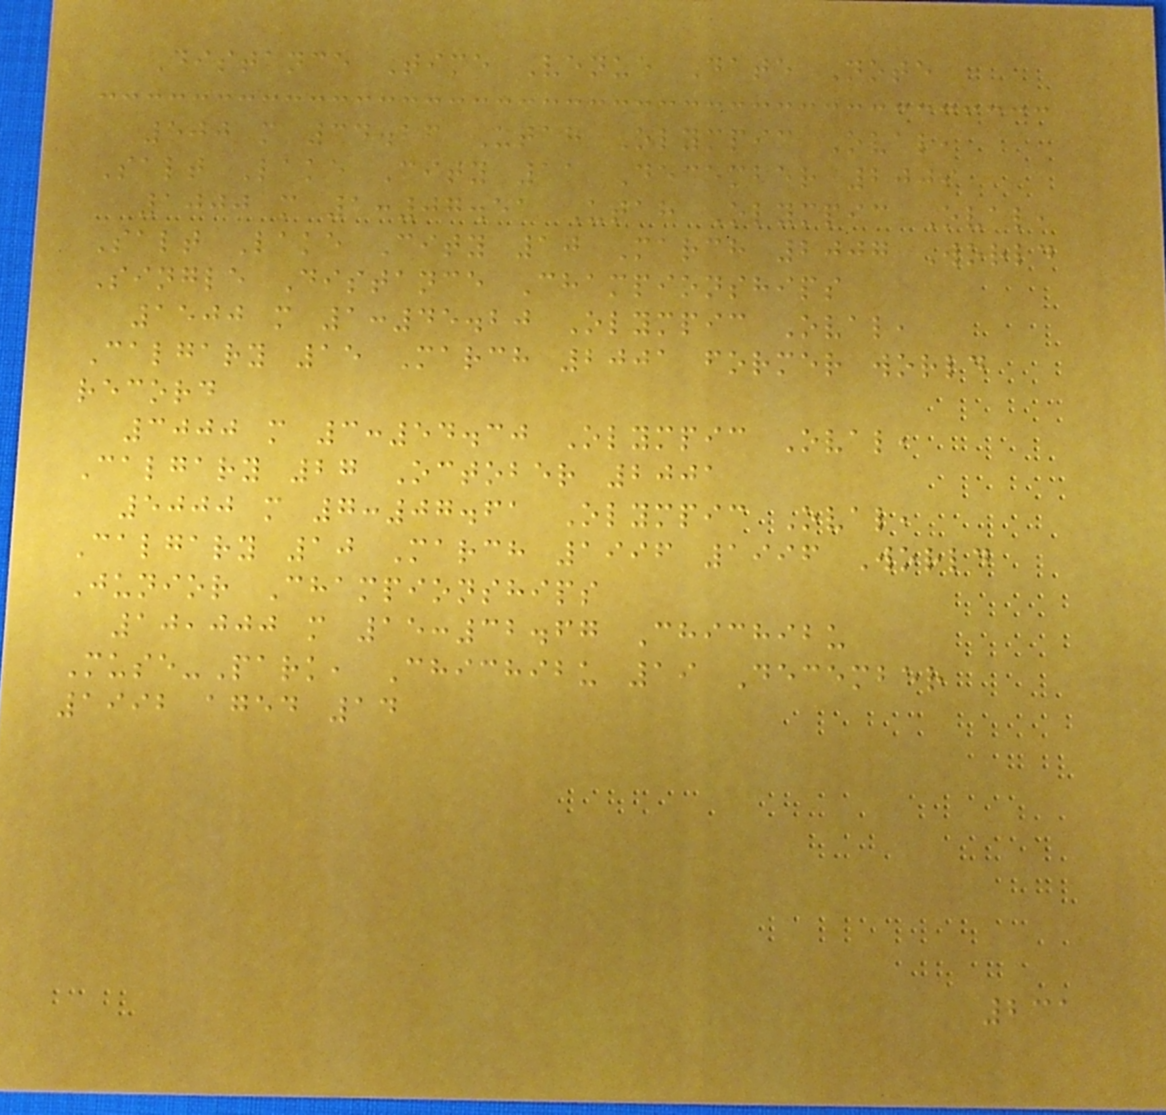Distance Time Venue Date Note
500 m 34.26 Utah Olympic Oval,
Salt Lake City 11 December 2009
1000 m 1:07.51 Utah Olympic Oval,
Salt Lake City 10 March 2007 World
Single Distance Championships
1500 m 1:45.20 Olympic Oval,
Calgary 15 March 2001 former world
record
3000 m 3:54.30 Olympic Oval,
Calgary 27 October 2001
5000 m 7:07.61 Olympic Oval,
Calgary 10 March 1996 1996 World
Junior Championships
10,000 m 15:32.67 Chichibu
Muse-Park, Chichibu 19 December
1992 aged 14
231
